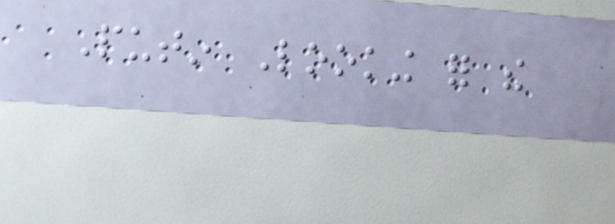Putin Looking for the
